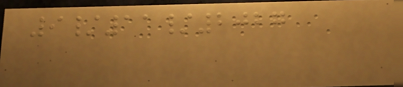9/11/2027
